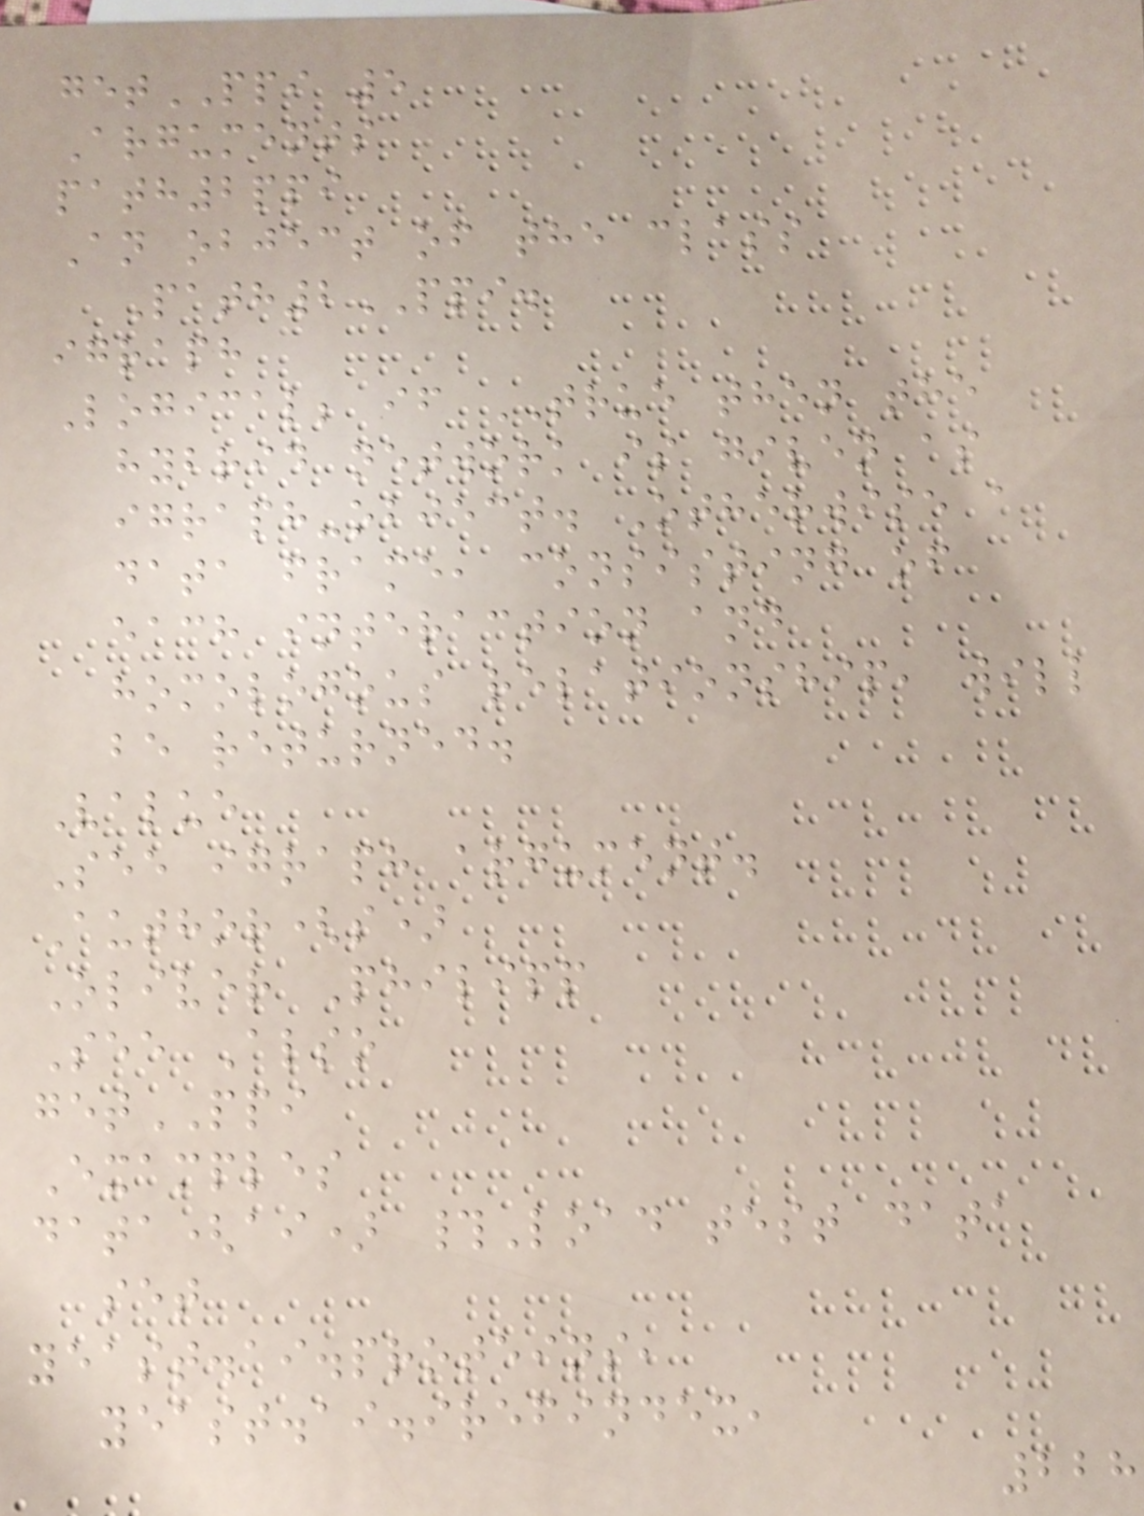getPPI 5
Arguments
path2ppi
An object of the class
Path2PPI.
igraph
Logical; if TRUE then the
hybrid network is given as
igraph-object. Otherwise a
data frame, consisting of
each interaction and
homologous relationship, will
be returned.
Value
See igraph argument.
Author(s)
Oliver Philipp
See Also
getPPI
Examples
data(ai) #Load test data
set
yeast.ai.proteins,
yeast.ai.irefindex,
228
